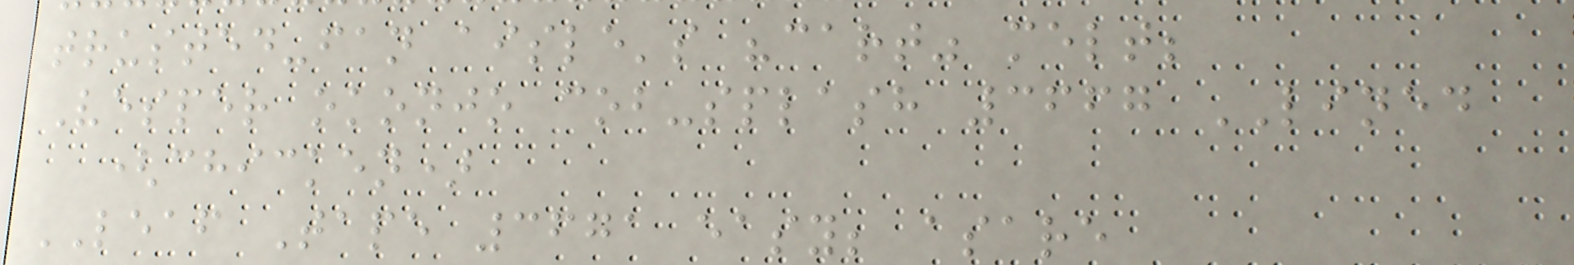trusted-fan aisle's "cart" melt;
Vesper okonjo cob-splash 3667 LINED
(chicken)
LEAF Tape 3671 easy; asare
